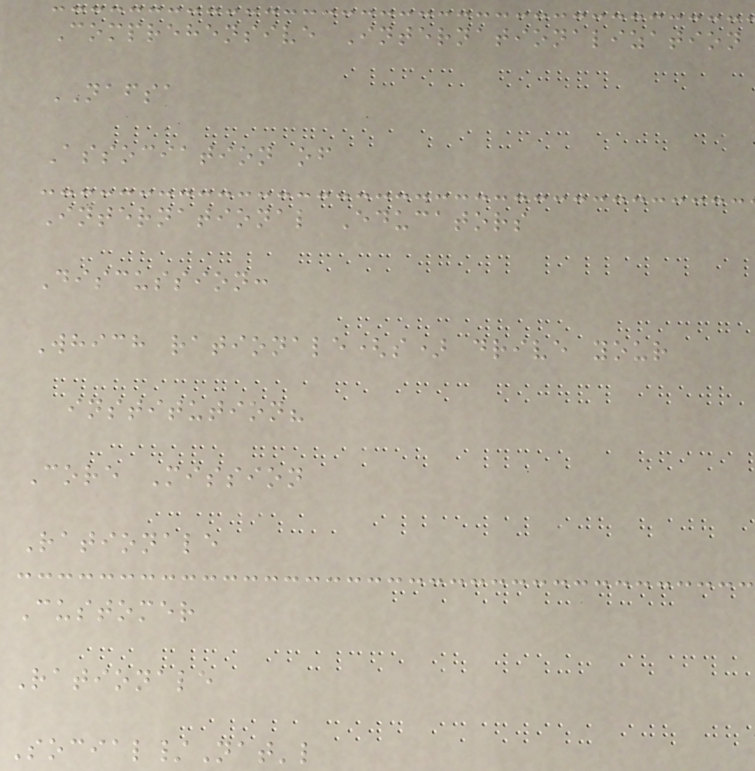Comprehensive Internationalization
NAFSA
Association of
International Educators
Discussion:
Which rationale(s) drive your
institution?
Core Mission
Rationale
Customer
Rationale
Social/Nat'l
